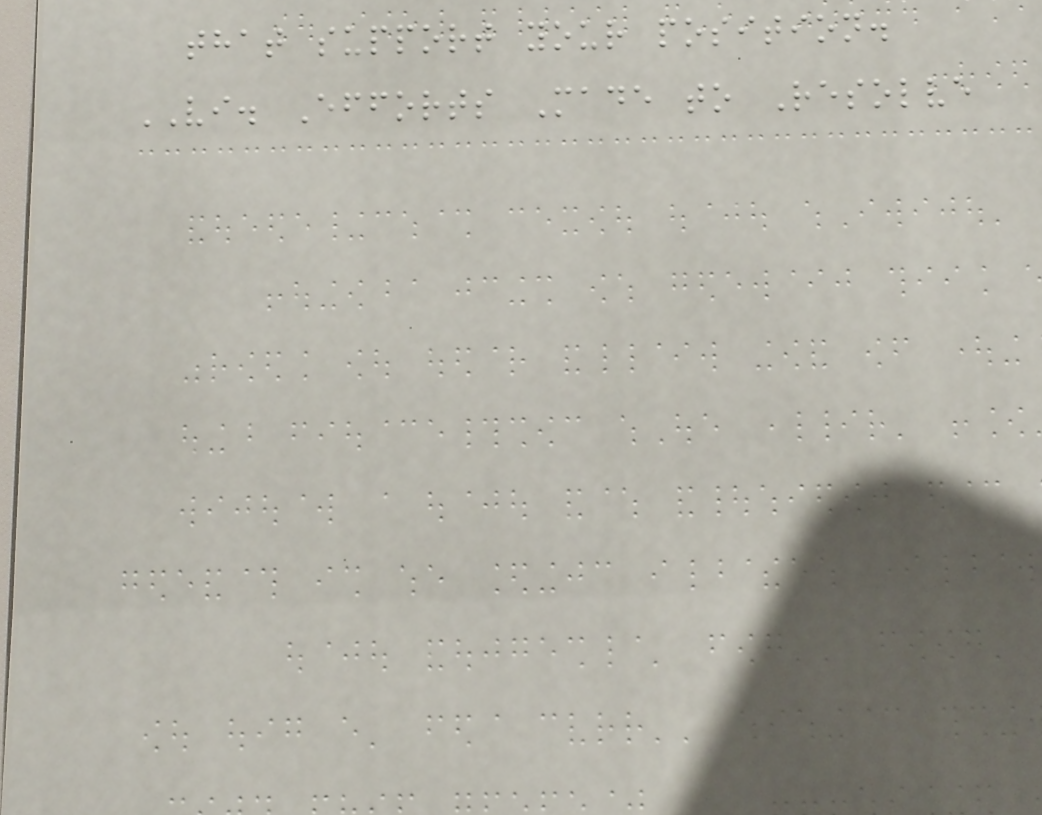that support your position.
VI. Efforts Made to Resolve
